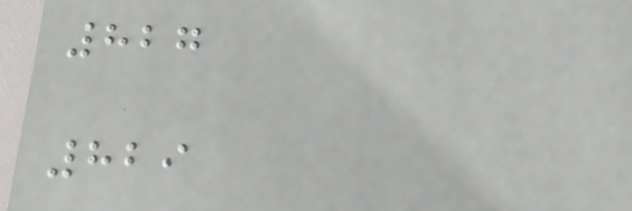827
829
